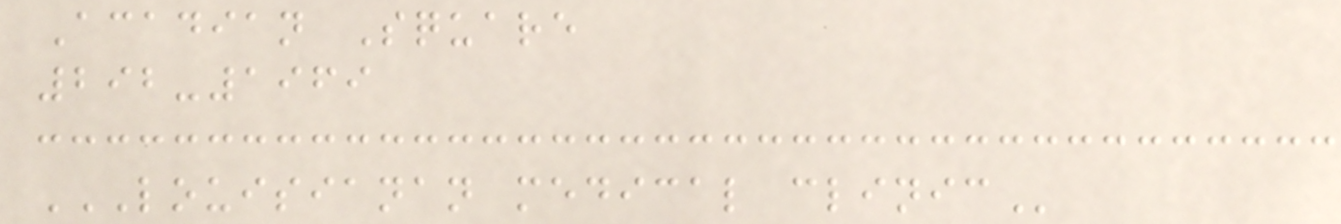Acadian Square
292-1969
LOUISIANAN MEDICAL CLINIC
